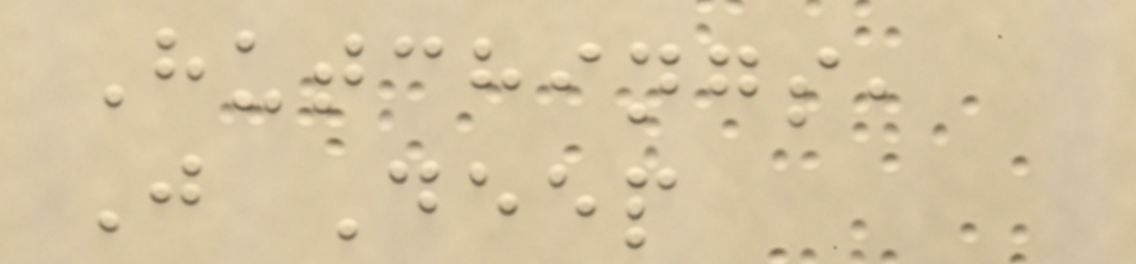Hutchings,
J Deep
